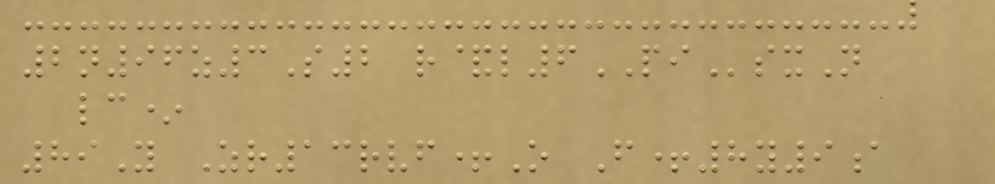2n96z3S2 r&l6PIsxN
lc*
89Y Zr13rvf+O F+8y9a
